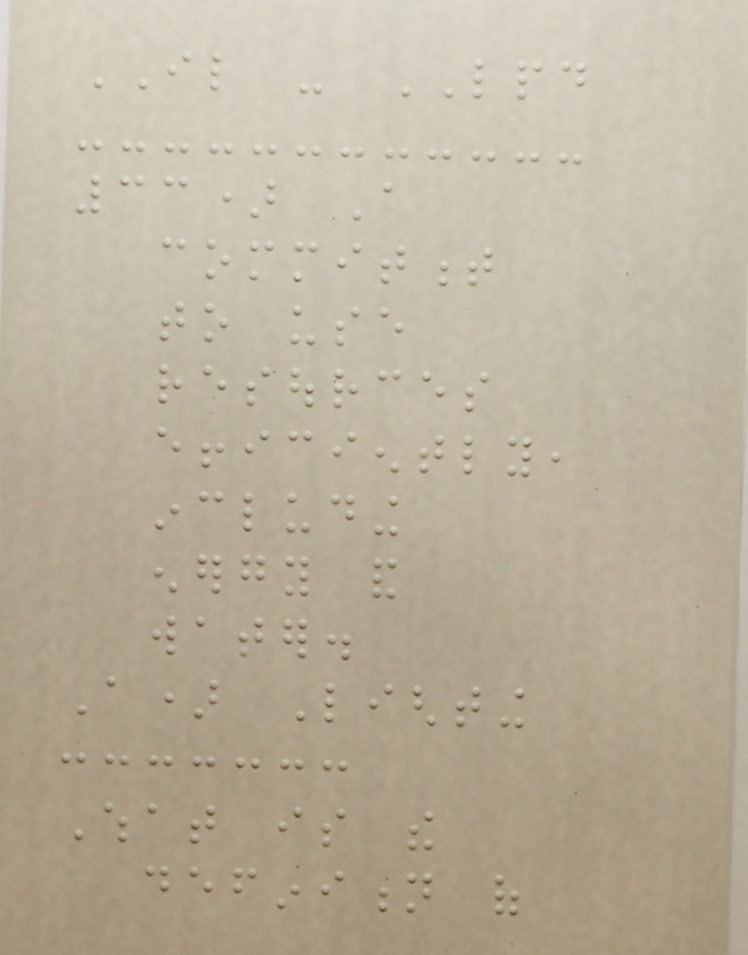IL - LPD
33) A
commitment
to use
resources
efficiently,
including
energy and
water.
A) Lighting
What is the
definition of
